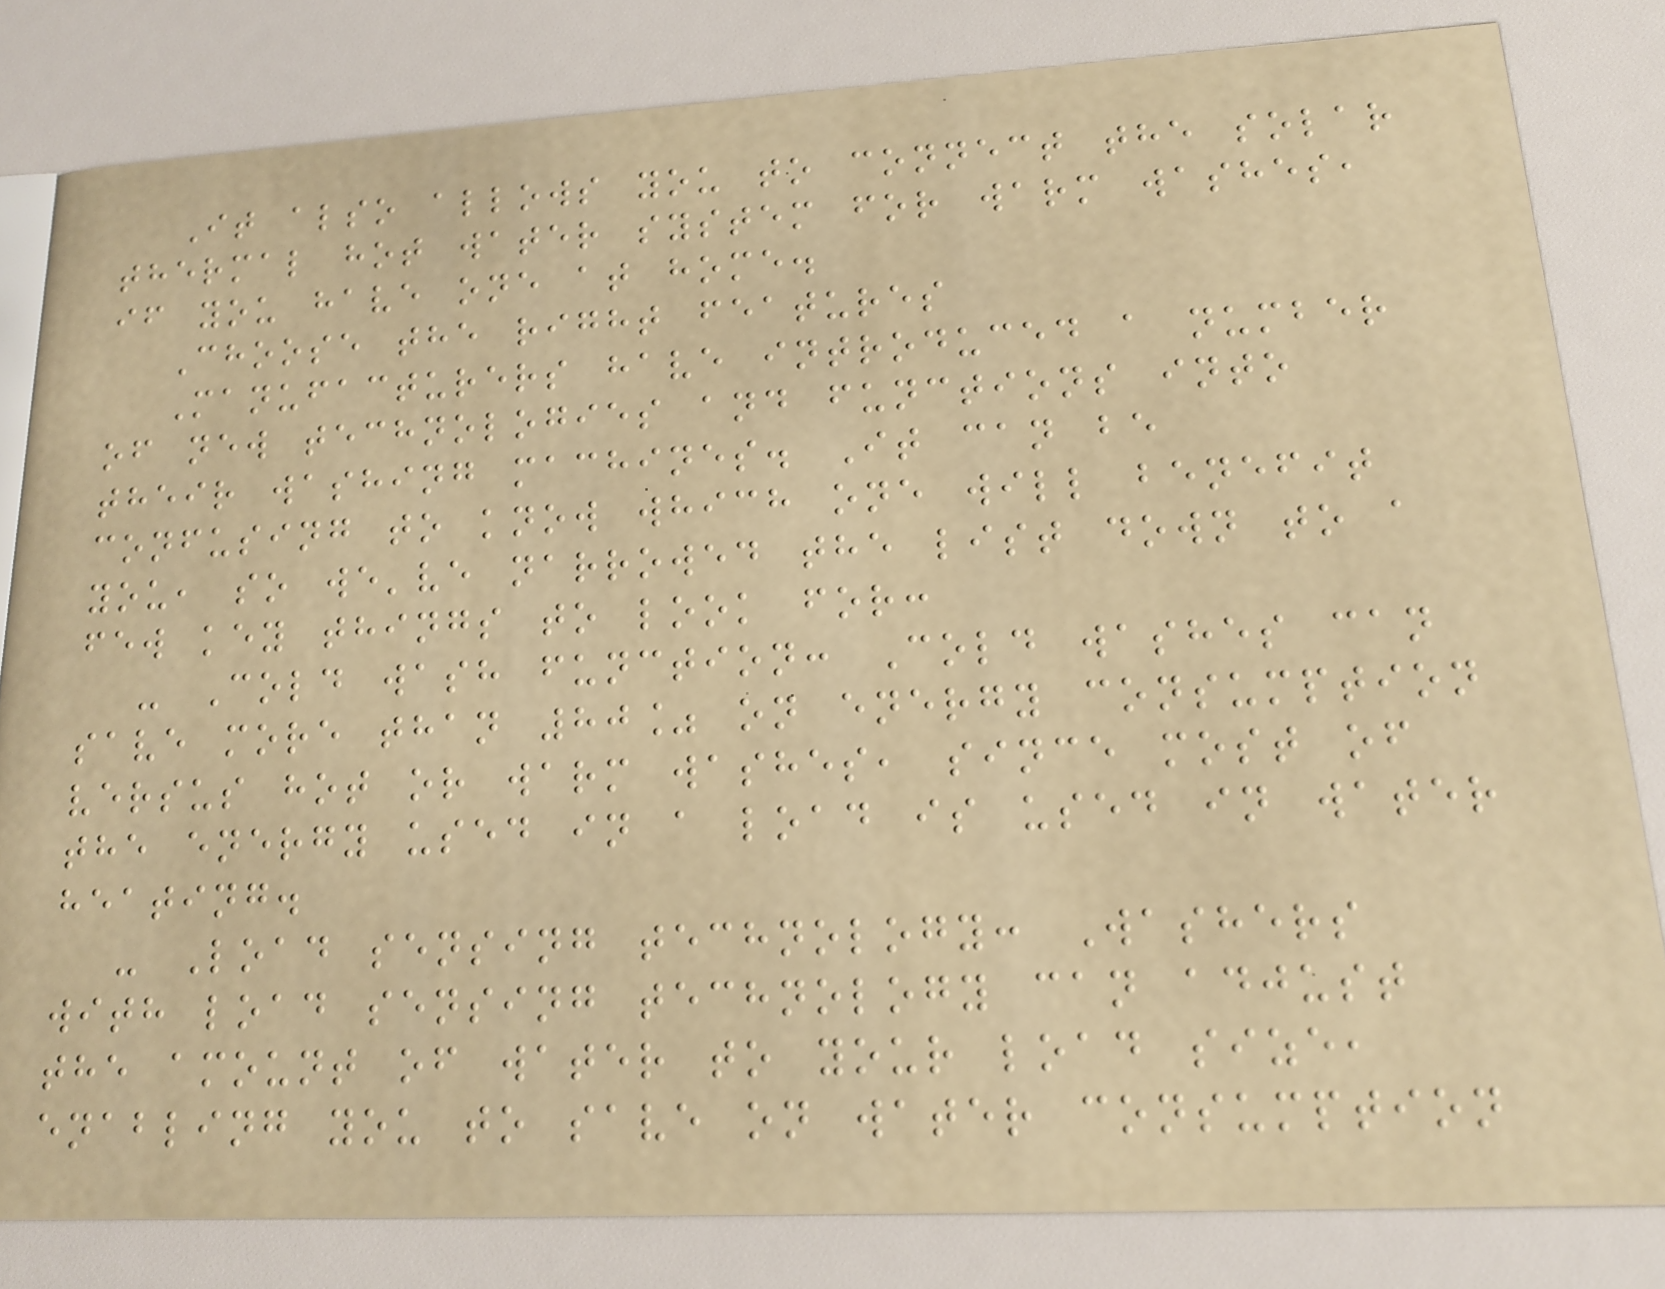It also allows you to connect the solar
thermal hot water system for warm washes,
if you have one at home.
Choose the right features
Manufacturers have introduced a number
of new technologies and functions into
their washing machines. It can be
confusing to know which one will benefit
you, so we've narrowed the list down to a
few key things to look for:
- Cold wash function: Cold washes can
save more than 80% on energy consumption
versus hot or warm washes, since most of
the energy used in a load is used in water
heating.
- Load sensing technology: Washers
with load sensing technology can adjust
the amount of water to your load size,
enabling you to save on water consumption
